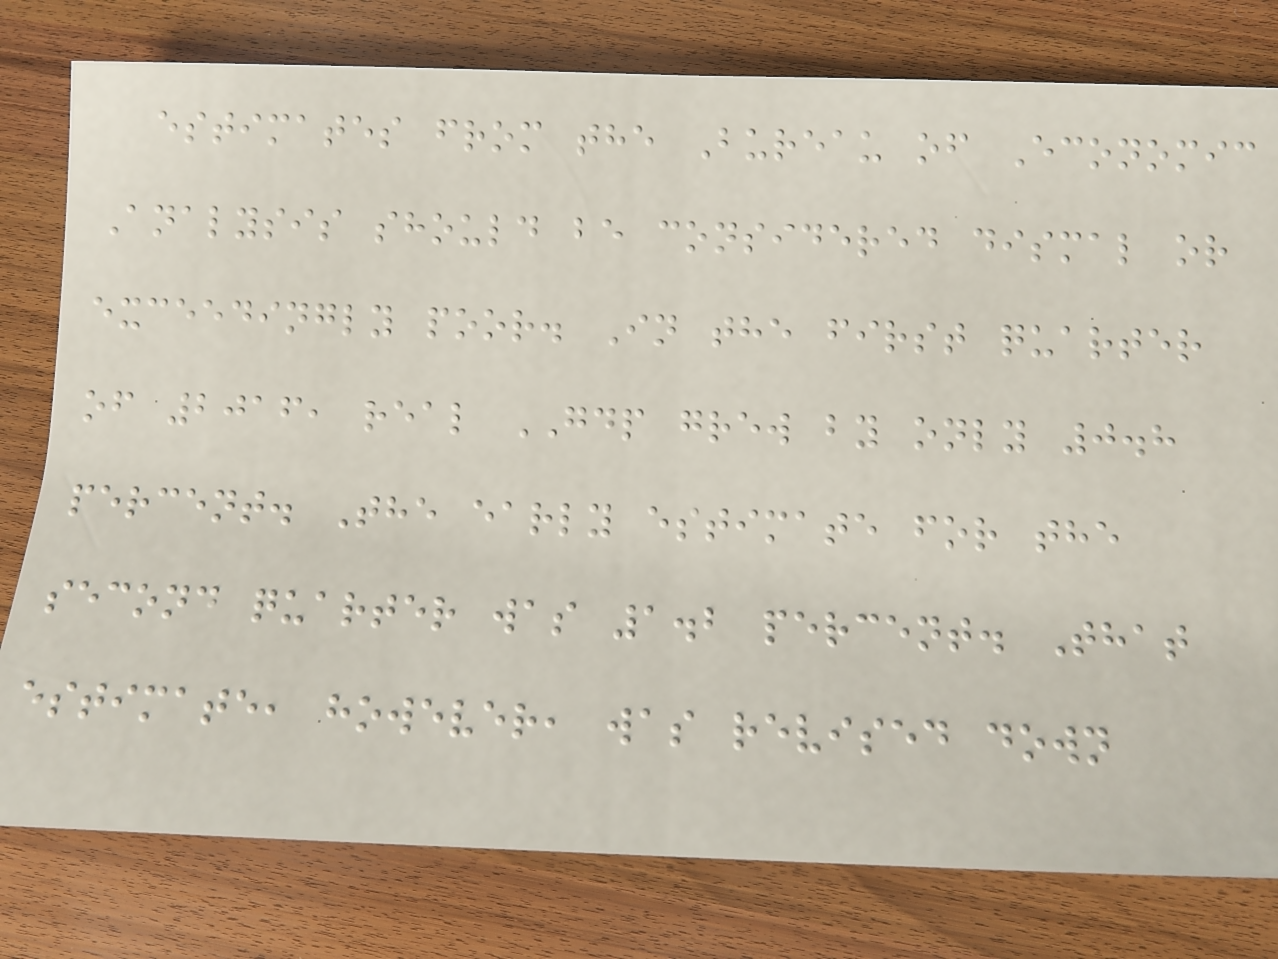estimates from the Bureau of Economic
Analysis should be considered dismal or
exceedingly poor. In the first quarter
of 2016, real GDP grew by only 0.8
percent. The early estimate for the
second quarter was 1.2 percent. That
estimate, however, was revised down
